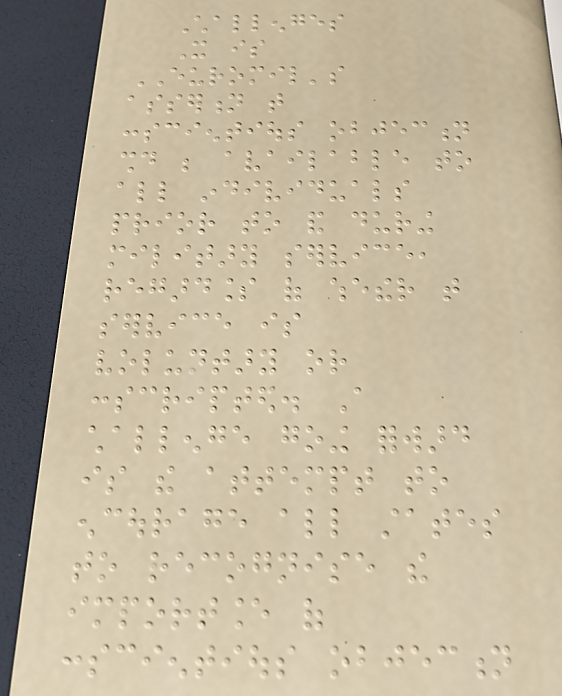Challenges
It is
EUROMIL's
assertion that
conscientious objection
should be available to
all individuals
prior to and during
military service,
regardless of whether that
service is
voluntary or
conscripted. A
challenge going forward
is the attempt to
encourage all states
to recognise the
importance of
conscientious objection
